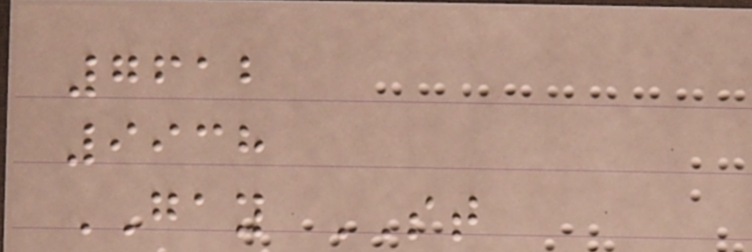7612
9938
GAY ST
